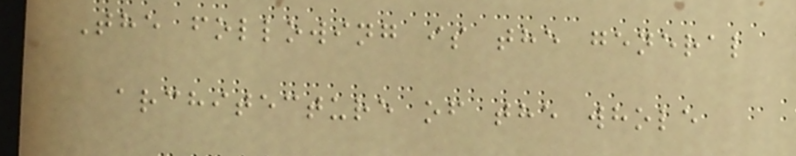The following is the general
architecture of the whole
